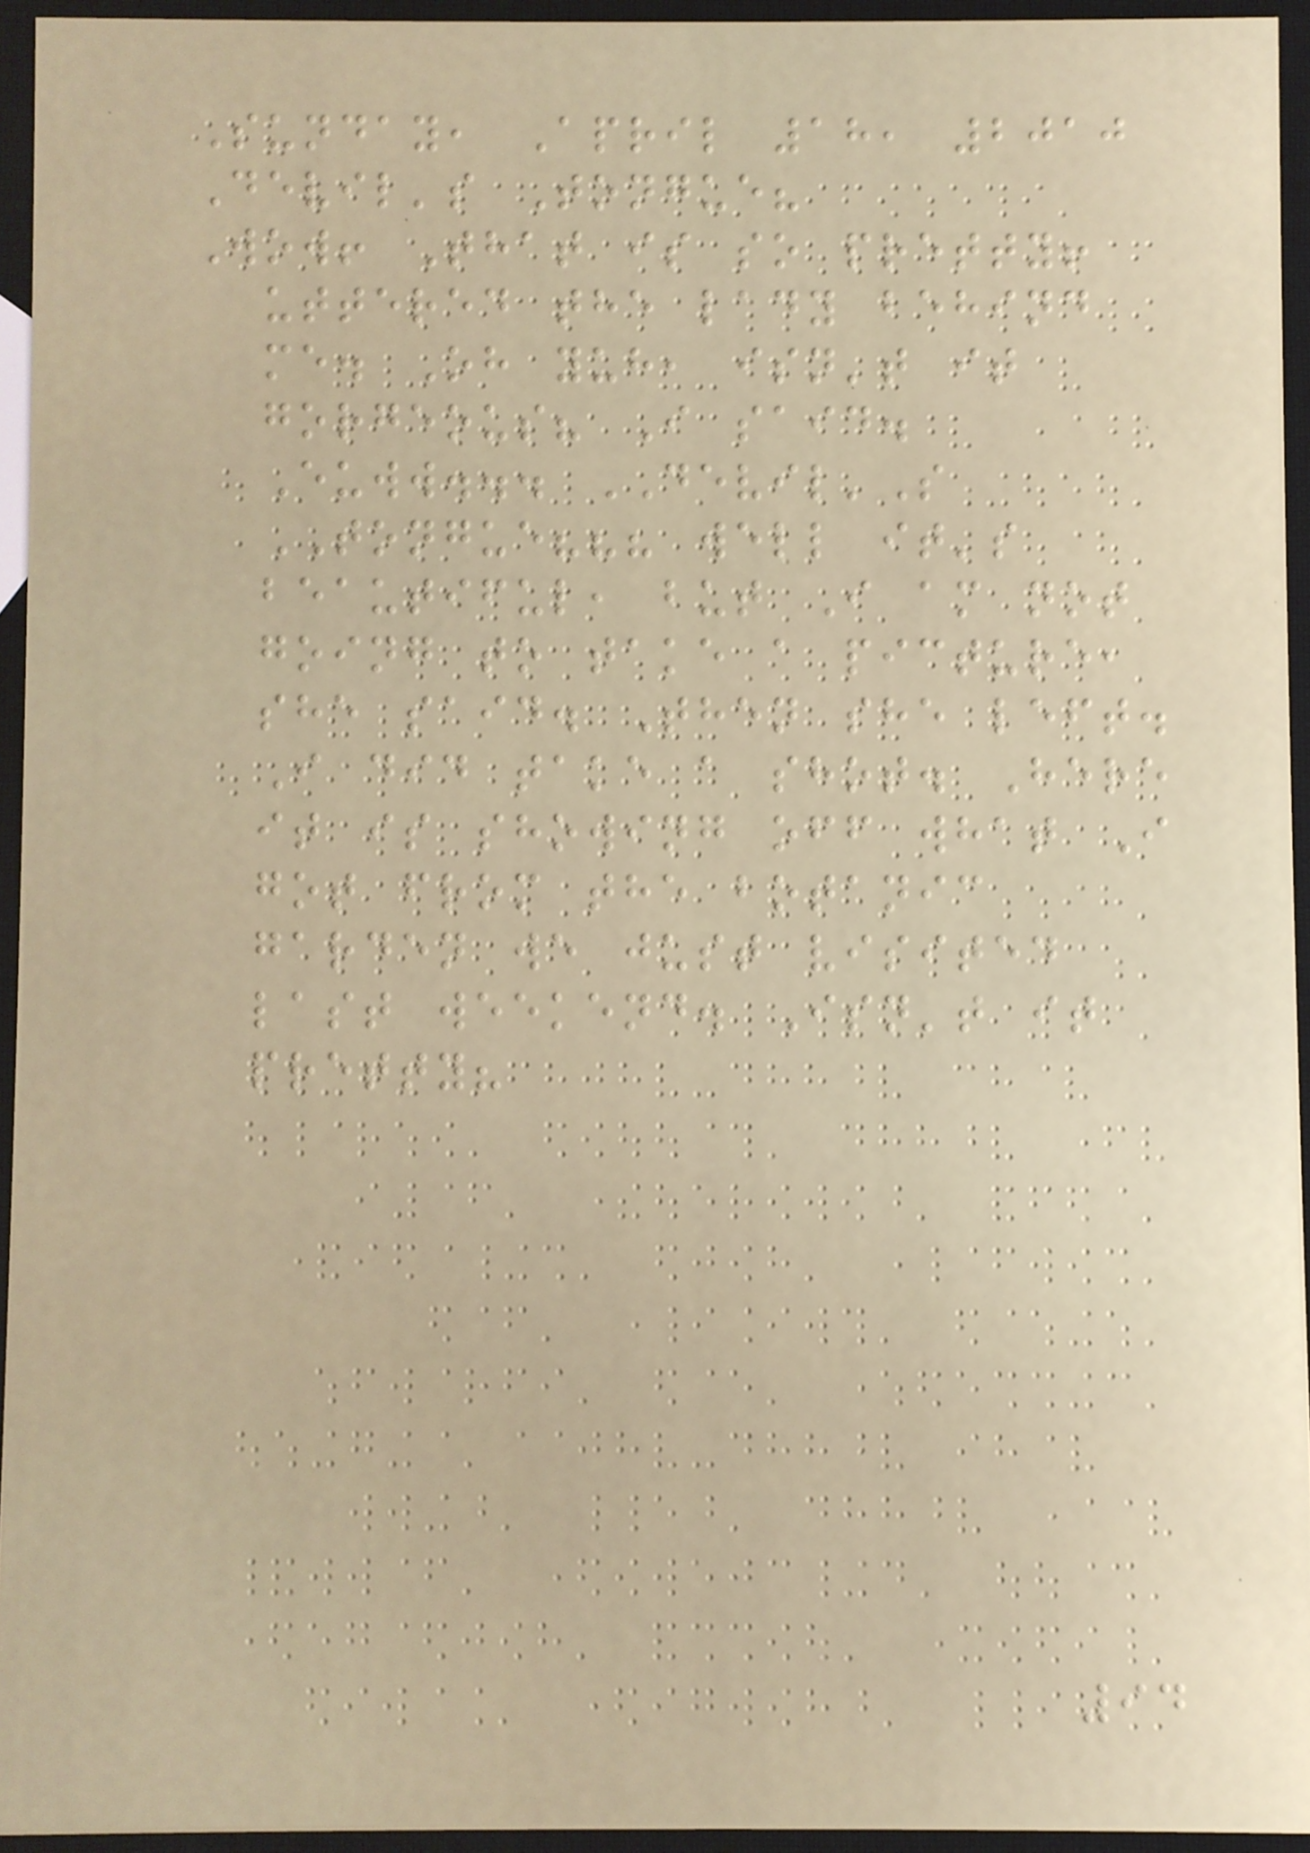Sunday, April 18, 2010
Devil's Tongue?
Wow! That is so pretty!
uttered the lady behind
me. Oh yuh, isn't it
gorgeous? I said.
Euww... DEVIL'S
TONGUE??? well it's
beautiful, but I am not
going to take a picture,
she said. Then she left.
I did take a shot. Here
it is showing off what I
got from the botanic
garden we just visited
last weekend. Isn't it
pretty?
94
